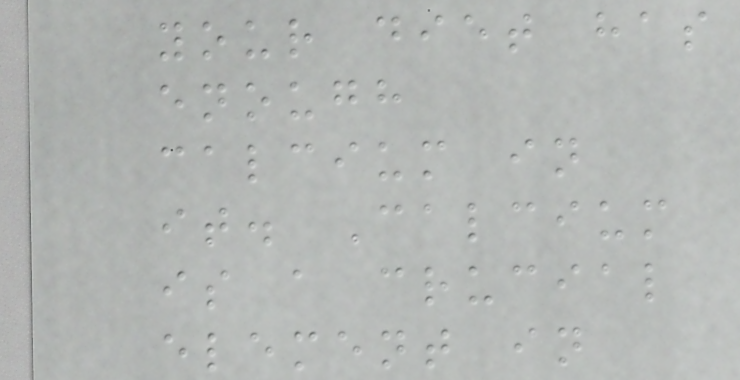your diet has
enough
calcium in
it. Calcium
is a crucial
element in
